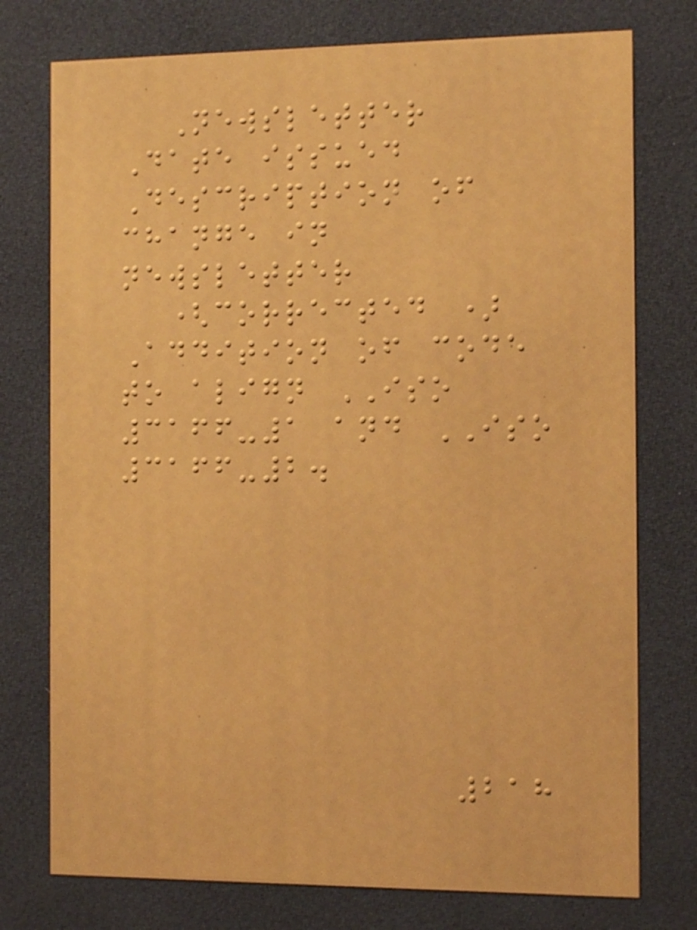Newsletter
Date issued
Description of
change in
newsletter
(corrected )
Addition of code
to align ISO
3166-1 and ISO
3166-2.
218
